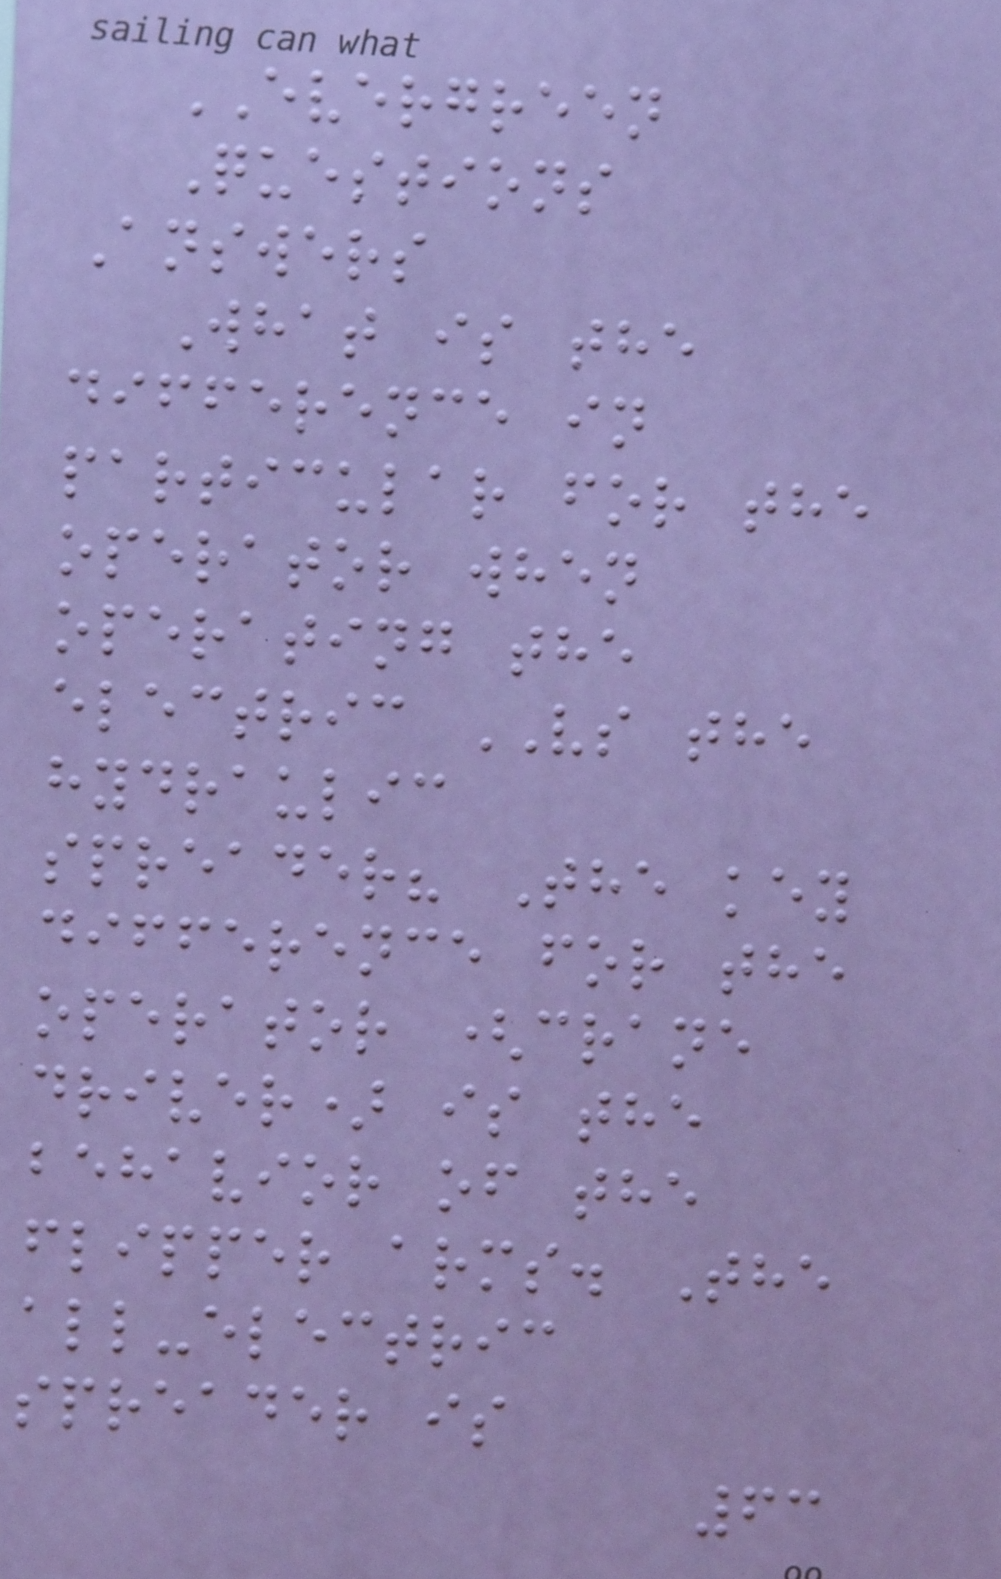EVERGREEN
Questions
Answers
What is the
difference in
particular for the
operator when
operating the
electric VS the
hydraulic
spreader? The key
difference for the
operator (crane
driver) is the
behavior of the
flipper arms. The
all-electric
spreader is
63
